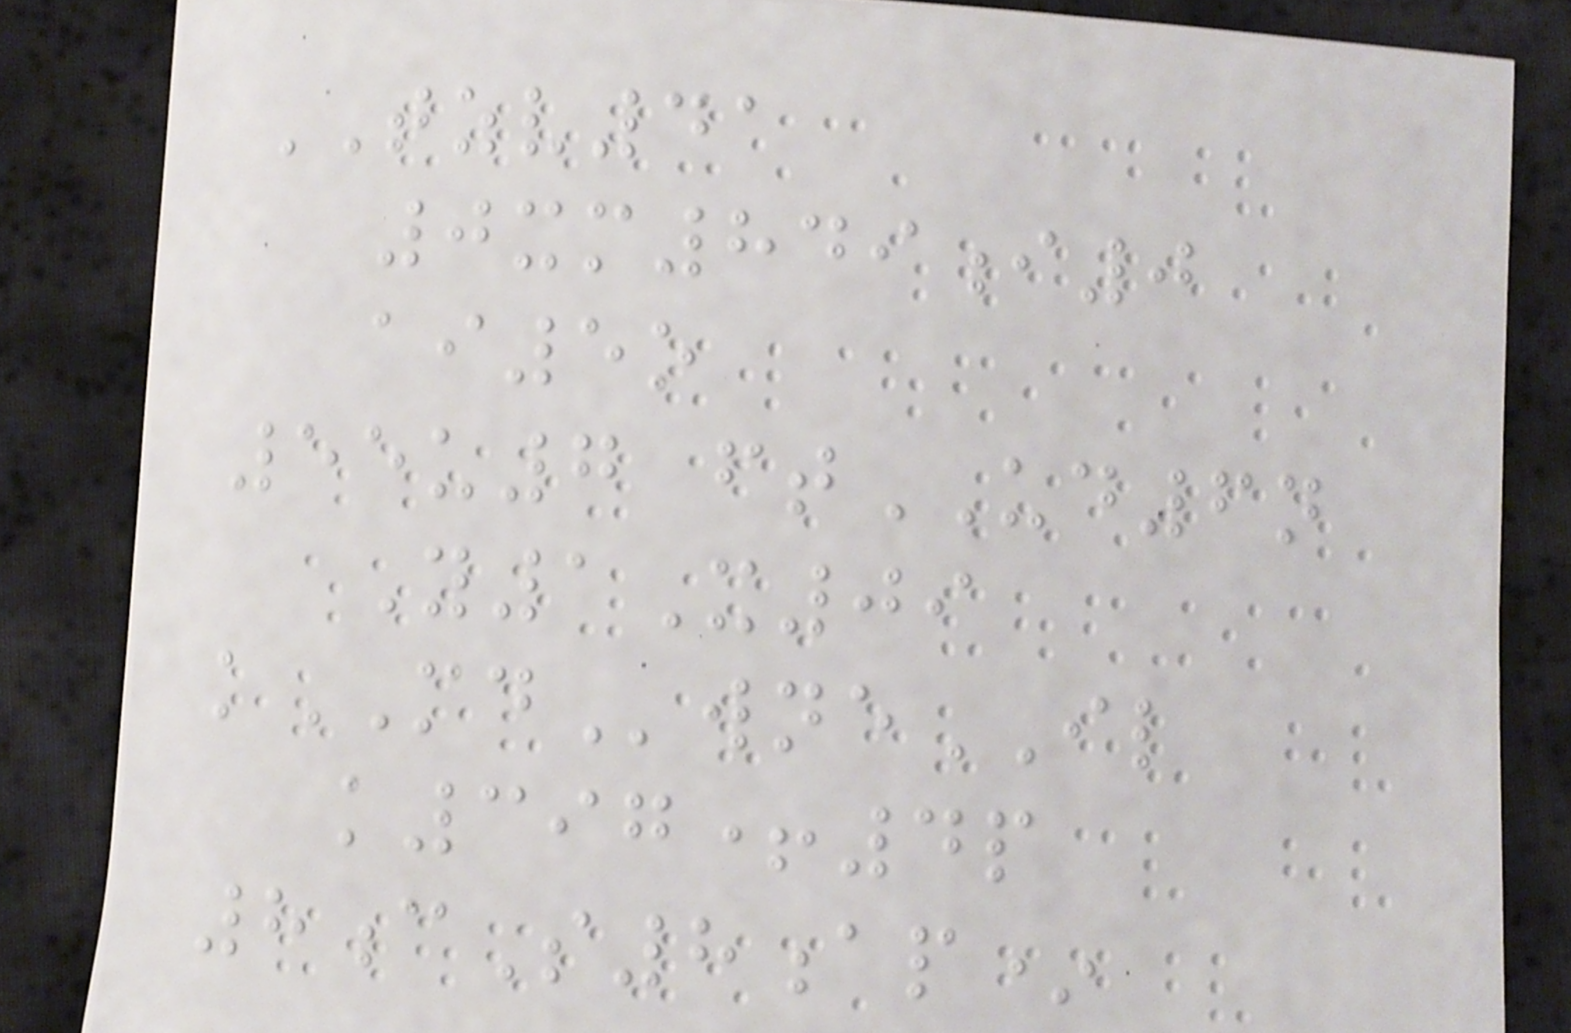TZV41
0xm849i0
ai5o
55u7 ftUD6n
Y1X09
kMDwneIL
k397+4p
8cS8ap*
